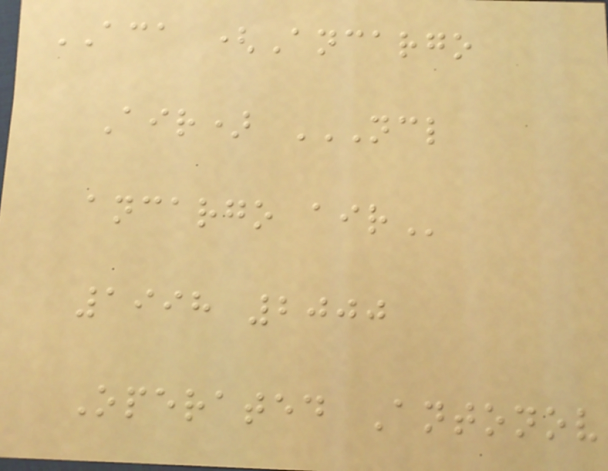ACA (Ancargo
Air) NCL
ANCARGO AIR
1998 2000
Operated Antonov
